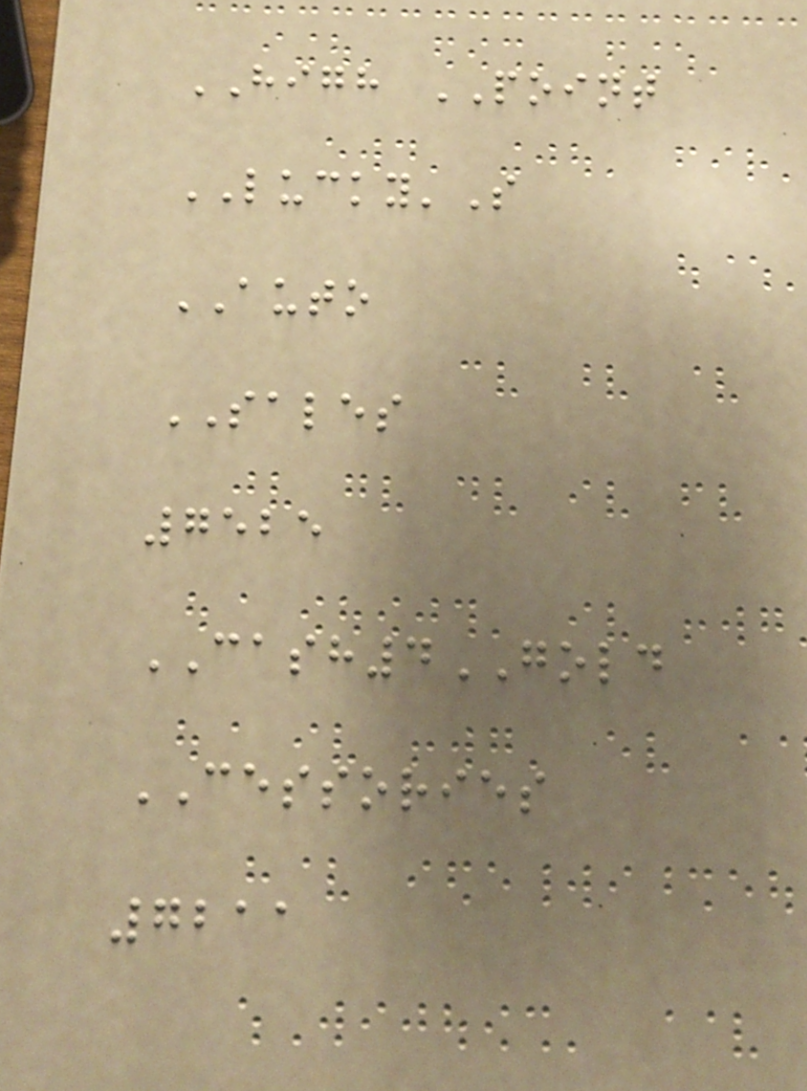HIGH POINT
LUCKY'S
AUTO
SALES
7525
CASH4GOLD
CESSORIES
7211
